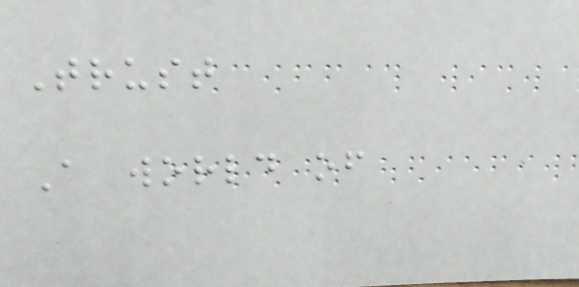Trust
A world of
